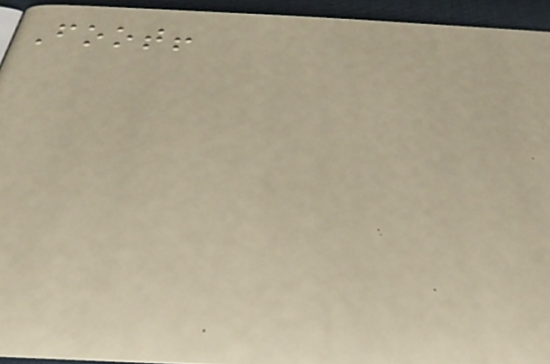Foot!
